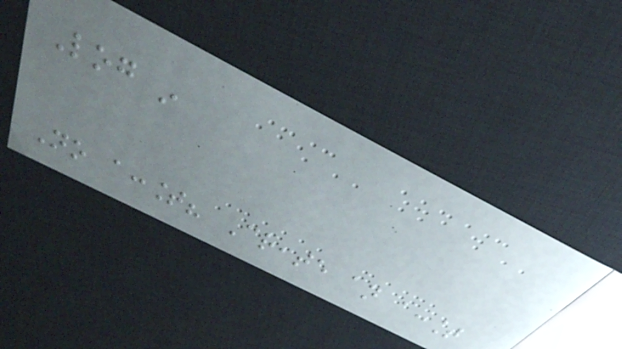Log in
No account? Create an account
